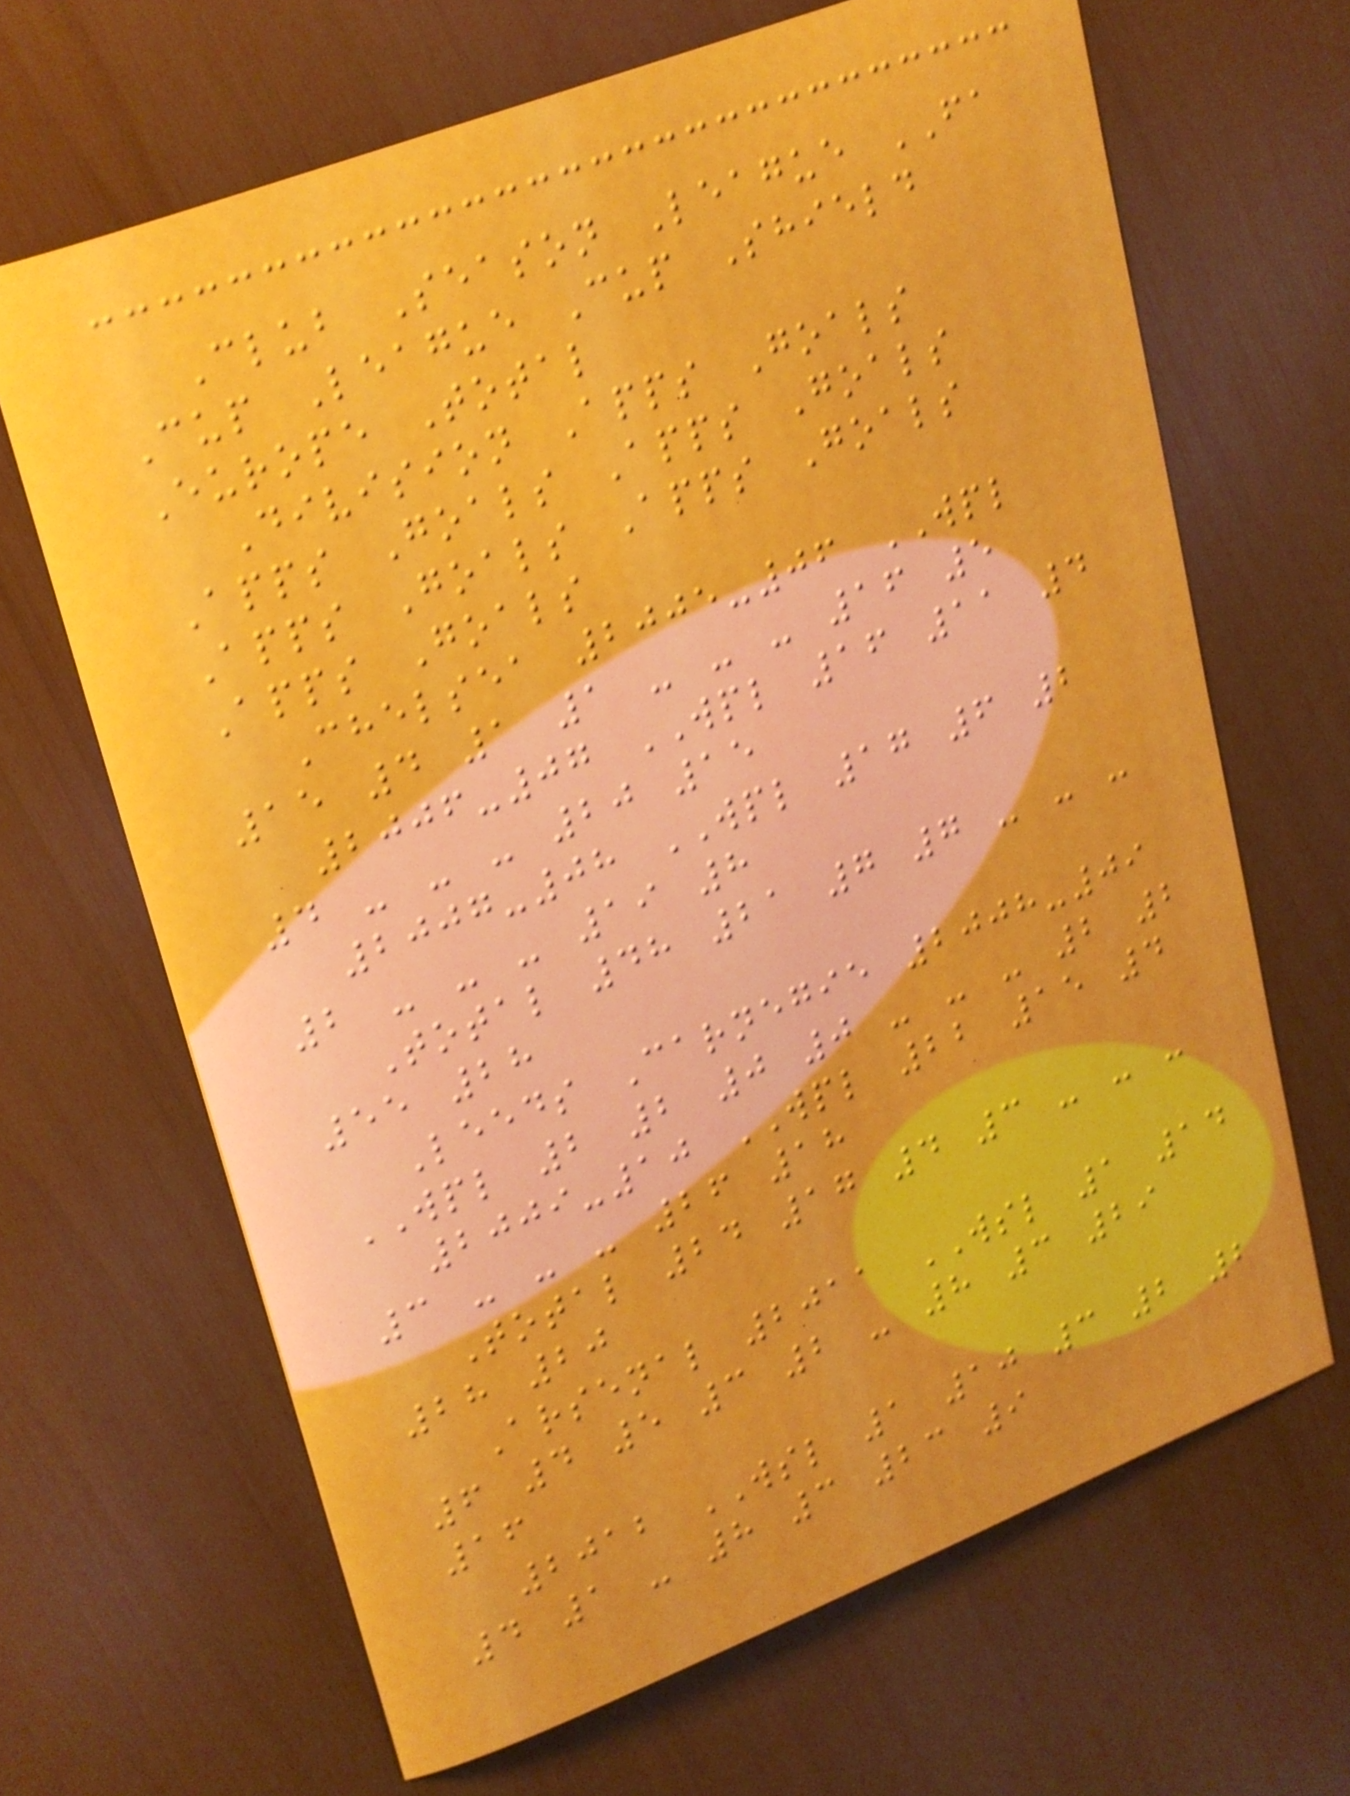Club Season League FA
Cup League Cup Shield
Europe Total
Division Apps Goals
Apps Goals Apps Goals
Apps Goals Apps Goals
Apps Goals
Chelsea 2005-06 WPL
15 4 1 1 - - - 16 5
2006-07 WPL 16 11 4
4 - - - 20 15
2007-08 WPL 17 6 2
2 - - - 19 8
Total 48 21 7 7 - - -
55 28
Leeds Carnegie 2008-09
WPL 2 2 0 0 - - - 2 2
2009-10 WPL 22 15 4
3 - - - 26 18
Total 24 17 4 3 - - -
28 20
Arsenal 2011 WSL 1 14
6 4 5 3 2 - 8 3 29
16
2012 WSL 1 10 3 2 2
4 1 - 8 3 23 9
